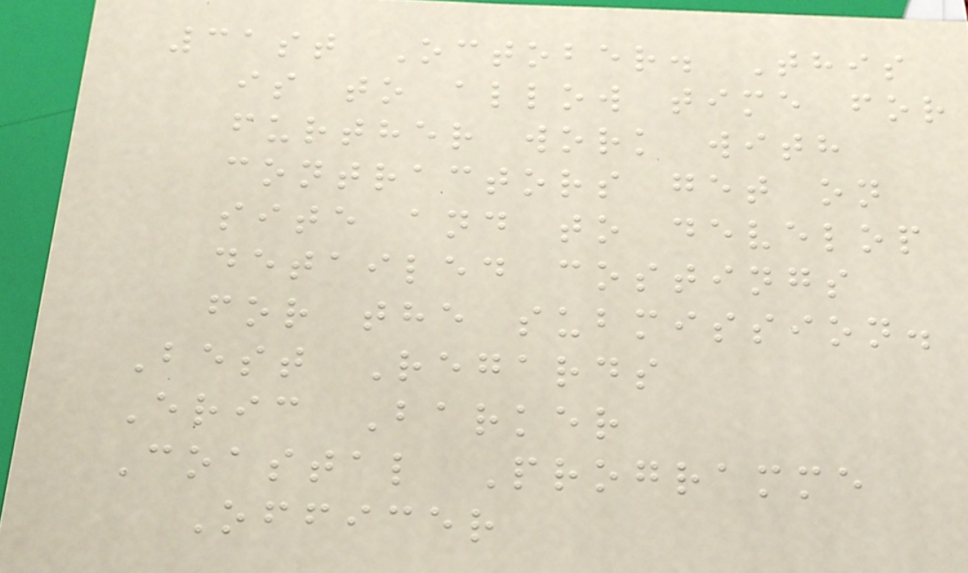31st October. This
is to allow time for
further work with
contractors get on
site and to develop
detailed costings
for the submission.
Best Regards
Eric Barker
Coastal Programme
Officer
